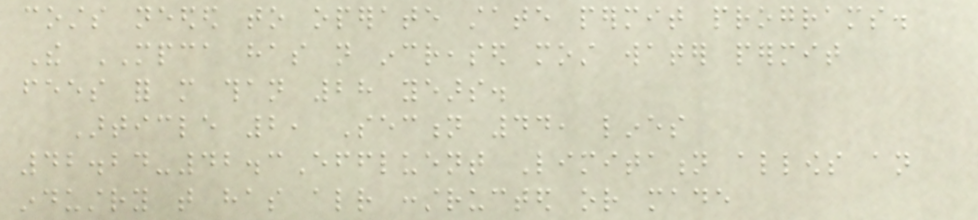costs needed to operate state permit programs.
The MPCA has not increased most water permit
fees for more than 28 years.
Article 2, Section 44, lines
42.24-42.3Effluent Limitation allows an
industry that has already constructed or made
